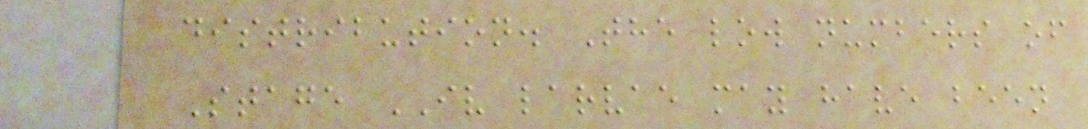distribution. The low numbers of
Stage IV larvae may have been
